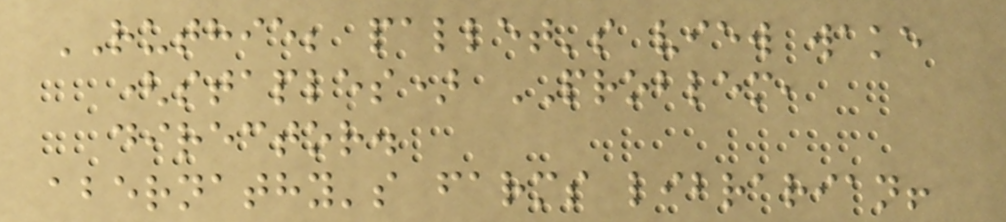RUTHIE; pallet's view wake
(staples) PROBLEM,
director.
abernathy's farms librarian!
